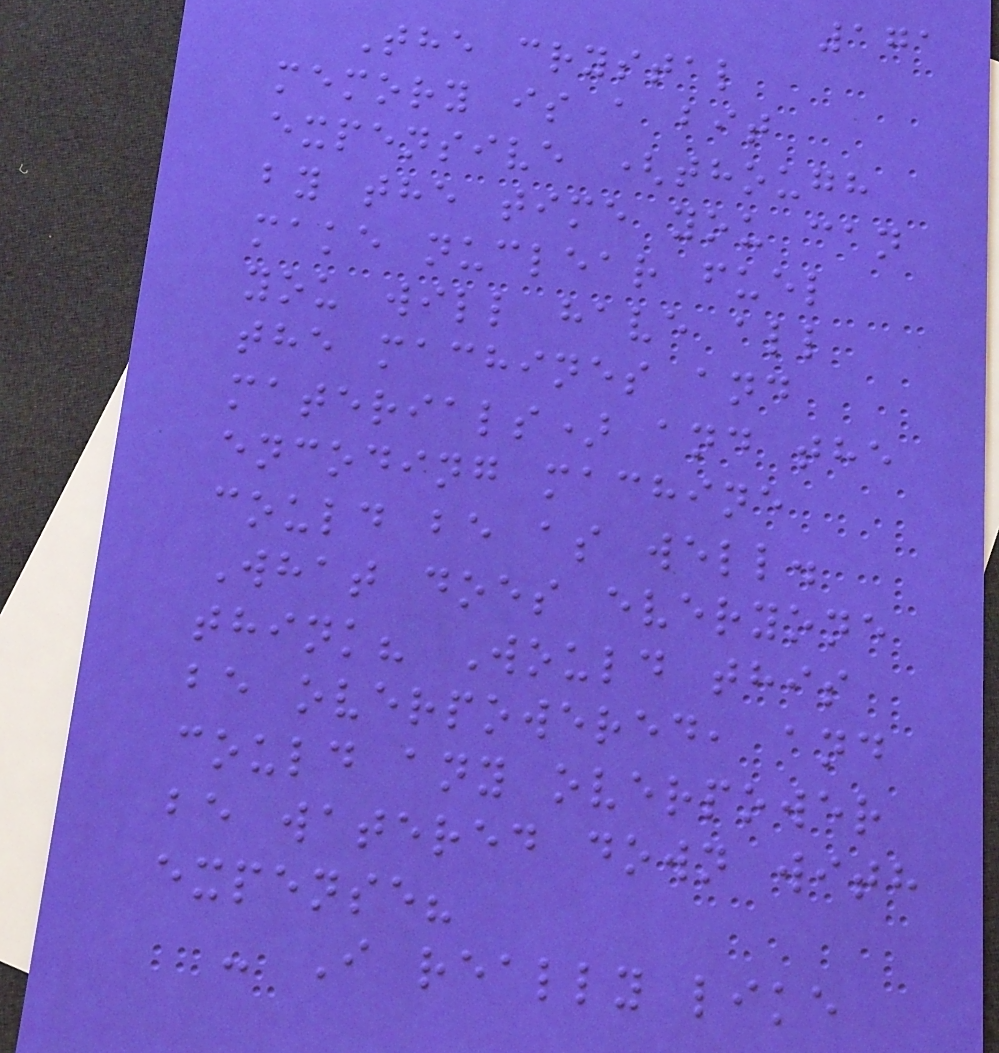171
The crystal
memory is a bit
expensive (though
by the time you can
make nuclear fuel
you will have all
the machines and
materials) and the
encoding machine
could be as well.
What does everyone
think? Would this
be overpowered, and
could any overpower
be watered down with
expense?
- I really like
